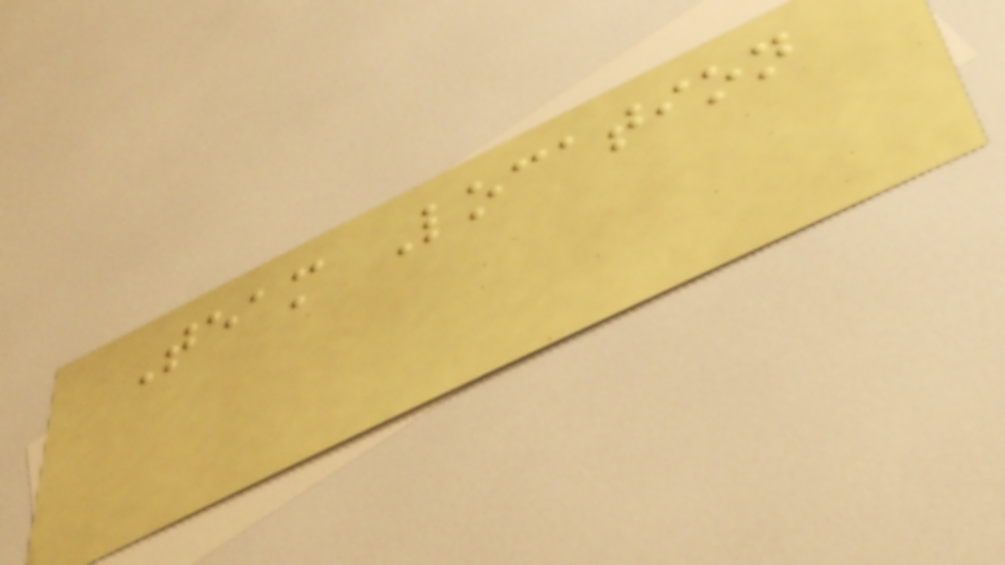Team Location
